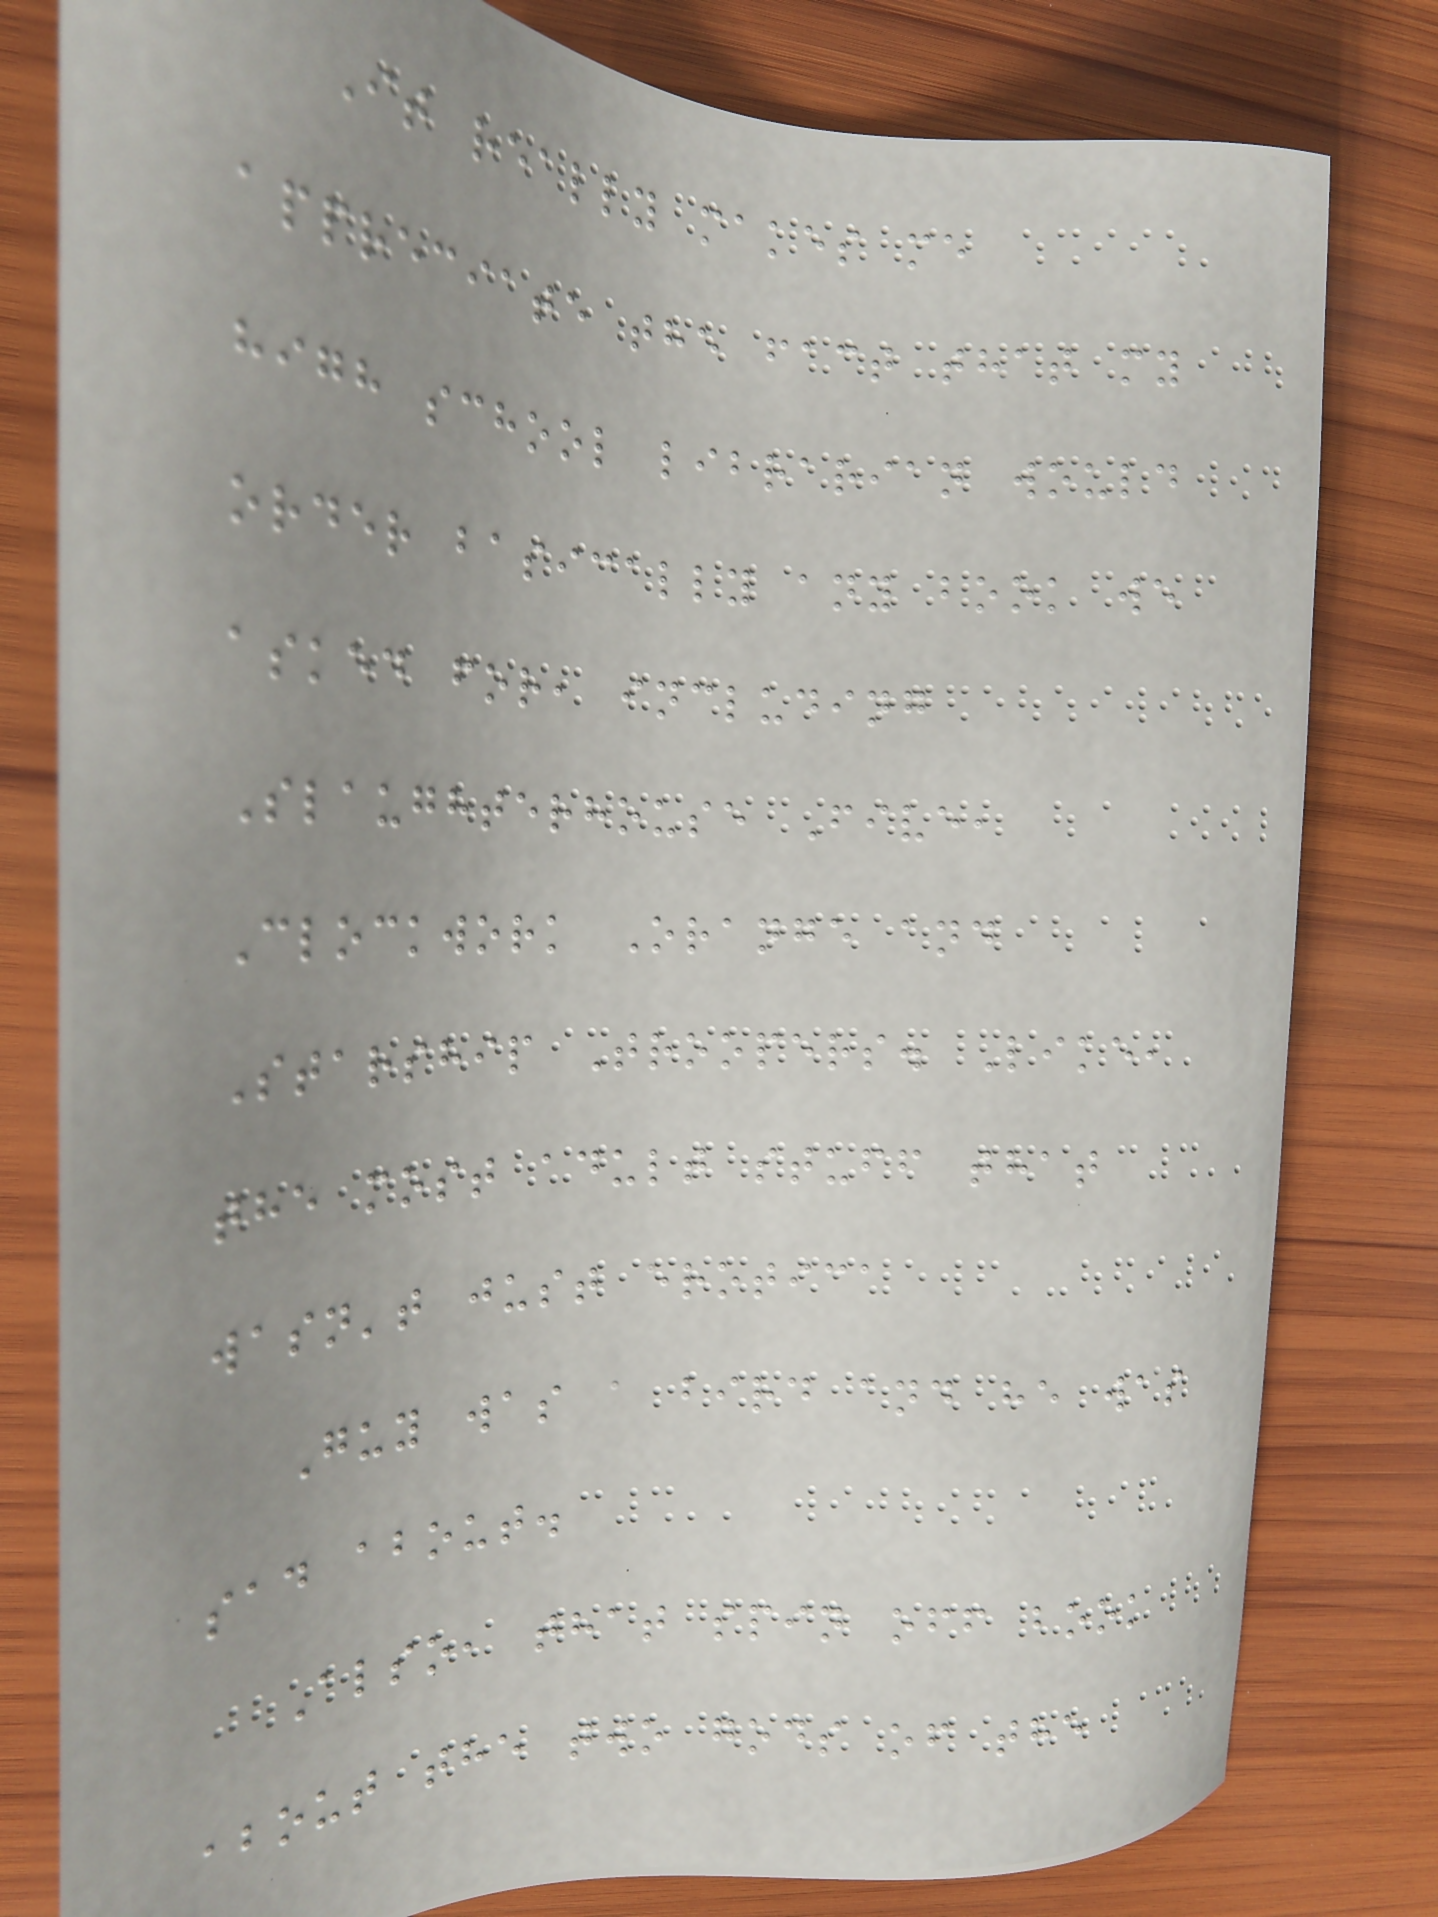It really makes me
appreciate the fact that my
high school librarian would
order basically any book we
asked for, including
Slaughterhouse Five,
Clockwork Orange and
Starship Troopers. Like,
the most adult stuff that
wasn't just erotica
Guy was a bird and he was
sad about.
Also, that spin off book
about the two gods of the
